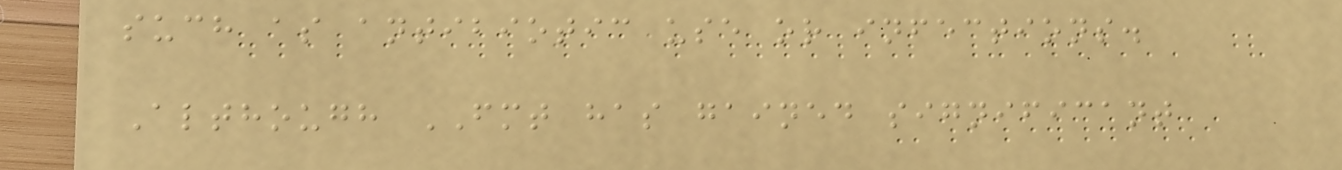such as antibiotic use or infections.
Although FMT has gained significant
